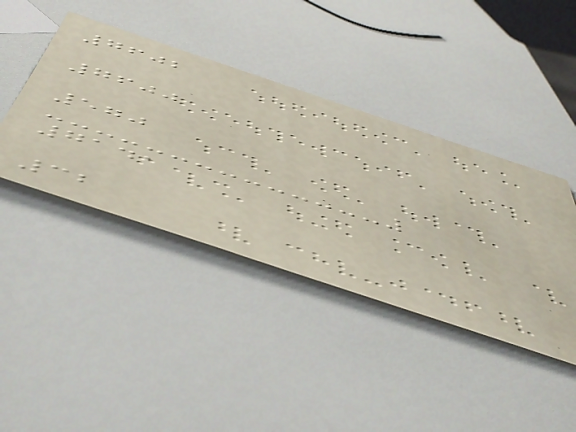7602
7600
570
7141
32
